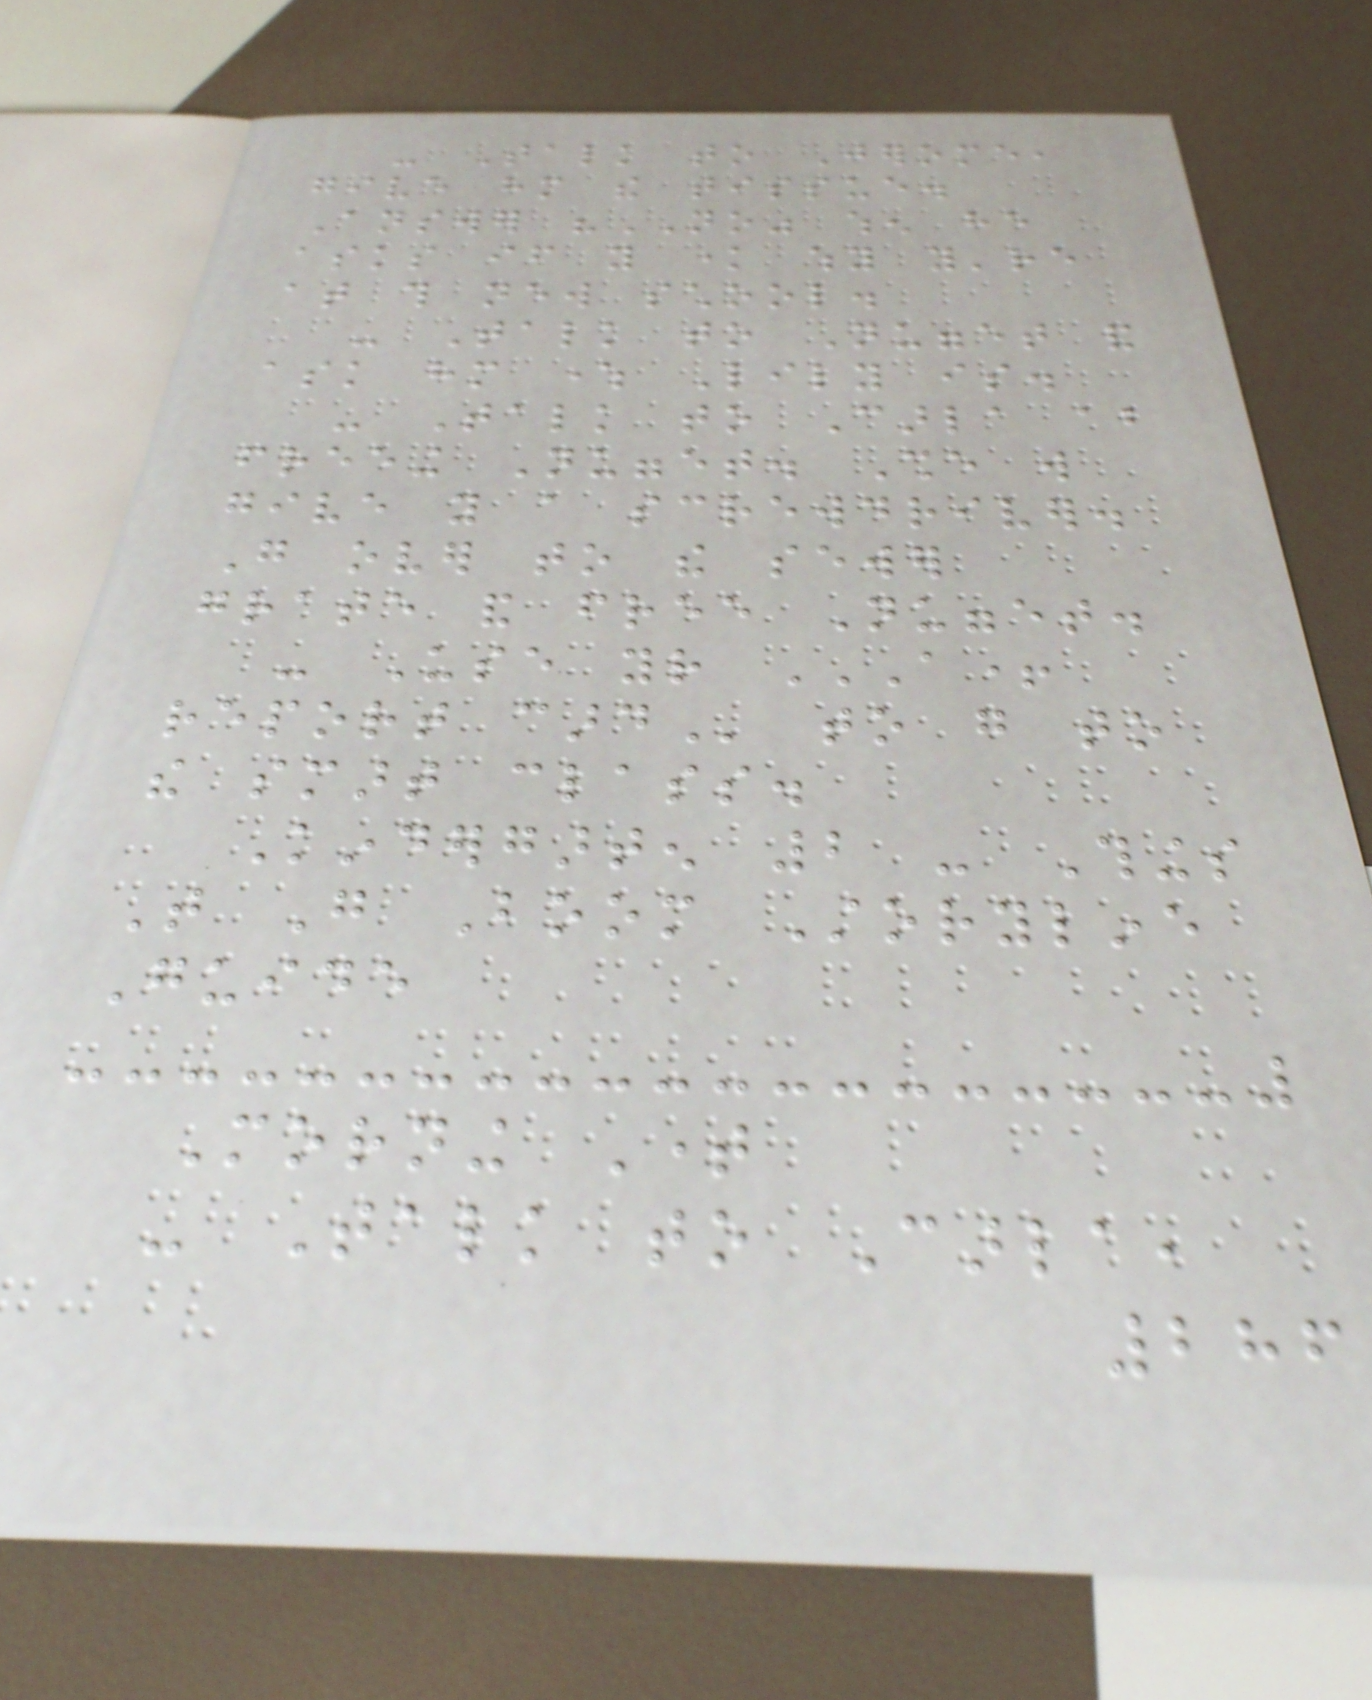- Talk to Jerome,
give him the tissue.
Answer "NO" when he
asks if you know why you're
at this new school.
- Talk to Nugget and
ask him where Lily is.
- Talk to Carla about
freeing Nugget. She will
give you a screwdriver.
Go over to the sewer
grate and free Nugget.
- Use your A+
REPORT CARD to go to
the smart class.
Kindergarten 2 - Things
That Go Boom Storyline
Guide
Morning Time
- Talk to Carla,
286
